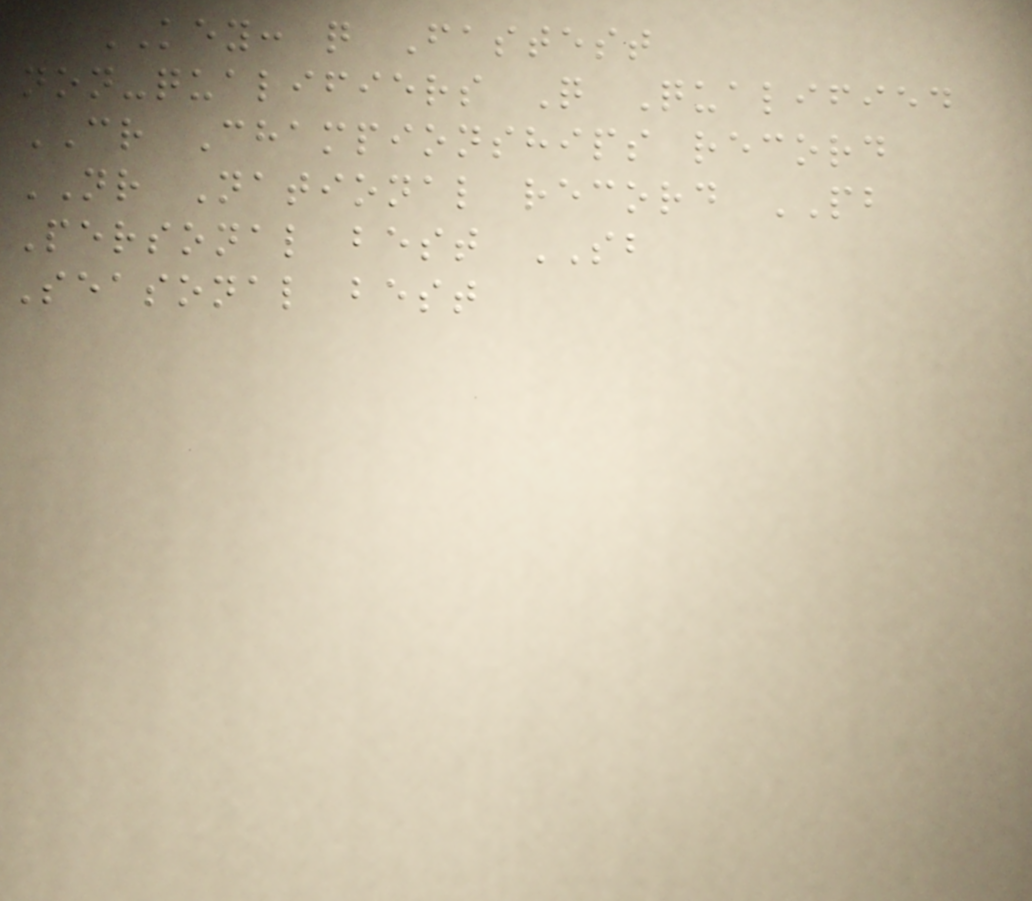KEY: q Fastest
non-qualifiers Q Qualified
CR Championships record
NR National record PB
Personal best SB
Seasonal best
